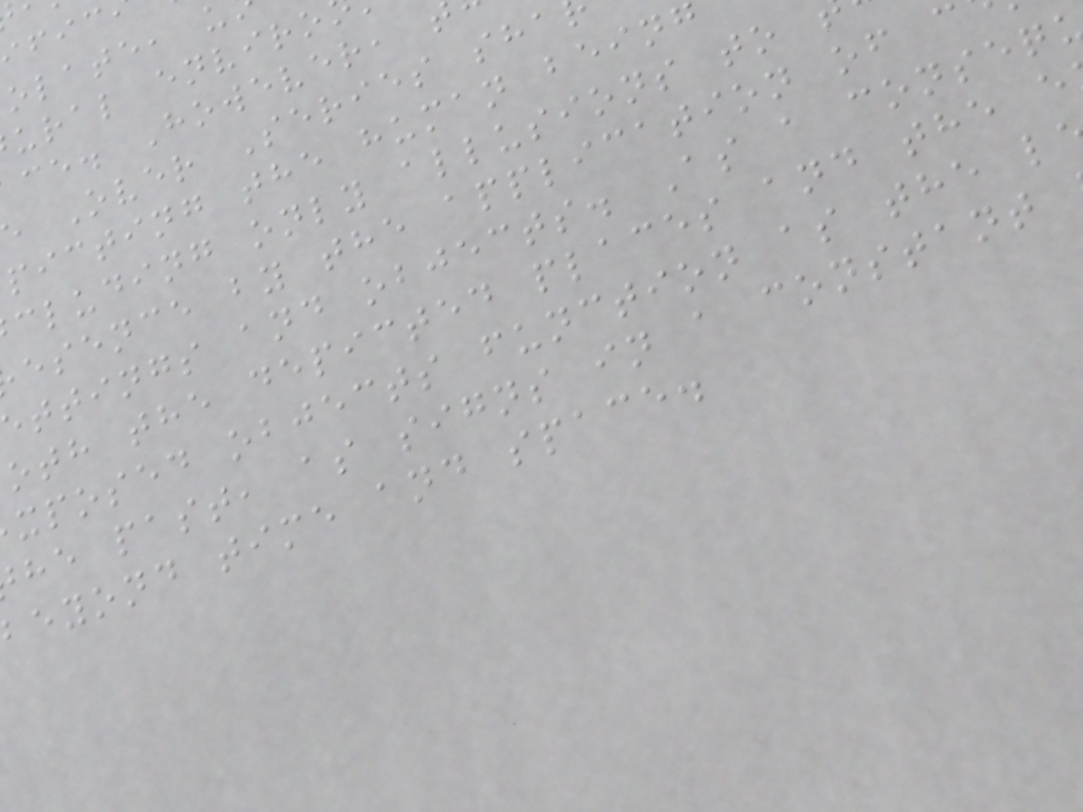ural enviro
ce. However,
Over Series sha
picting the human bein
cluding only allusions to
esence by the application of c
ttings and objects. As a conseq
oth the depicted places and the e
xposed objects function as the l
he past, as signs in a constant
eyond time and space.
